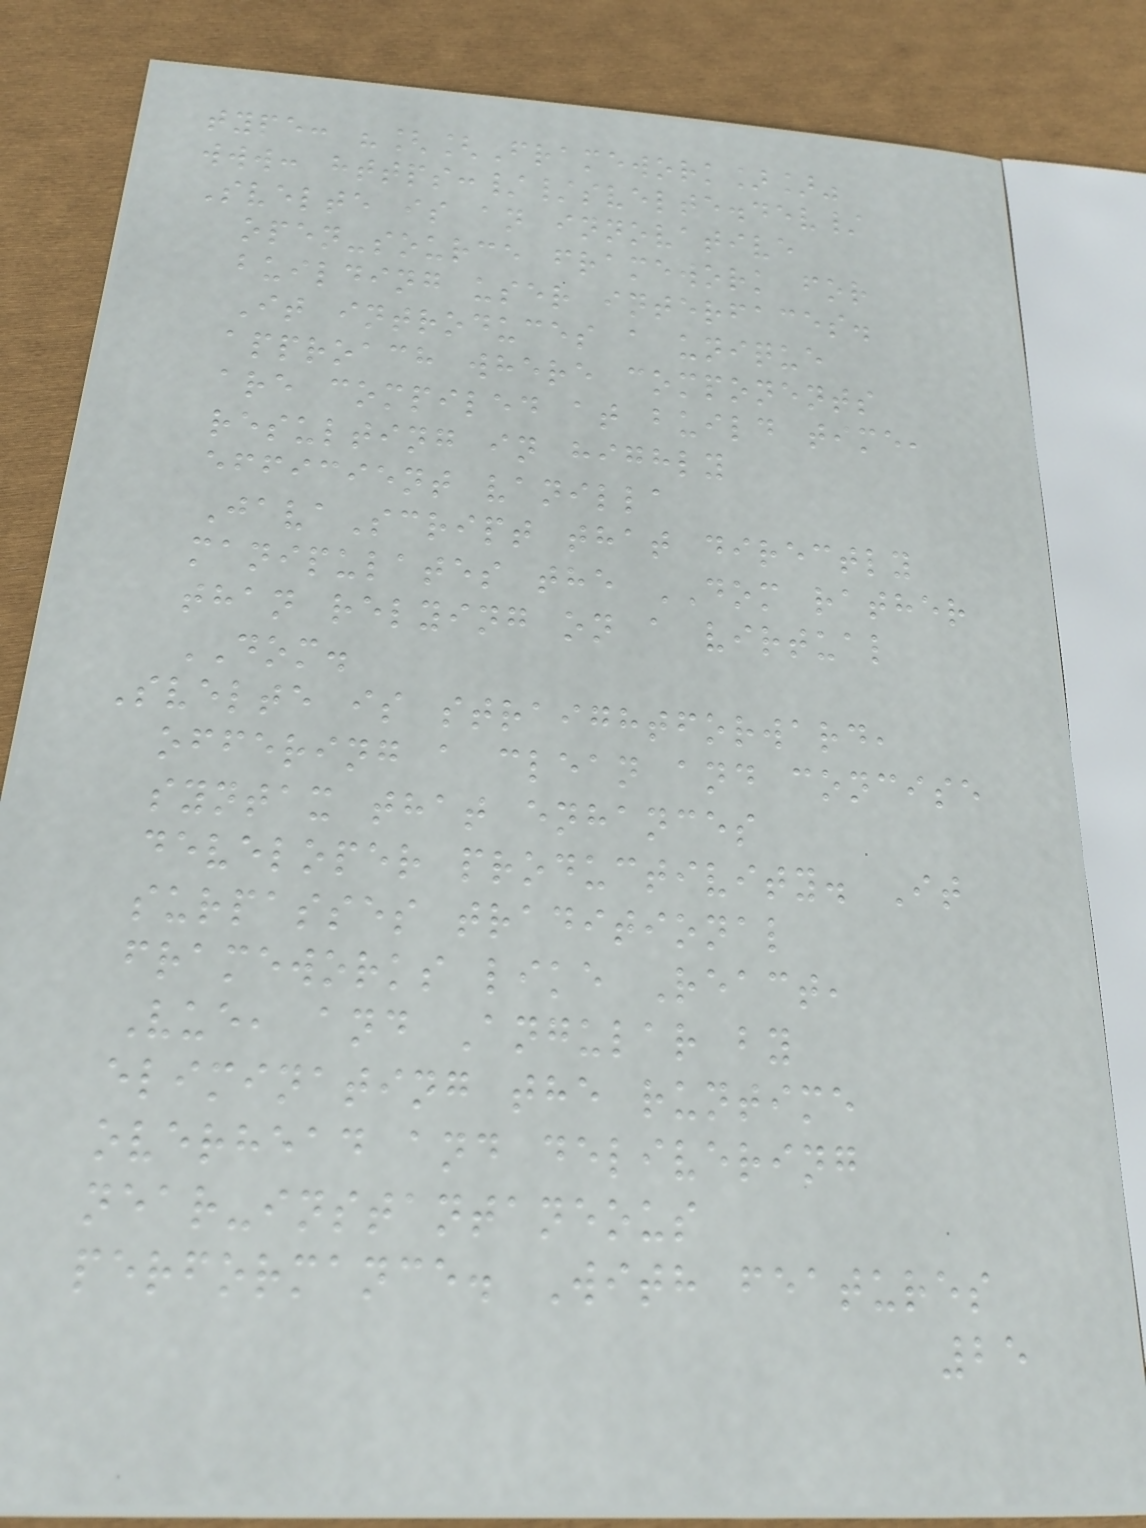type: "[[Framework]]"
www: https://svelte.dev/
Svelte is an innovative
open-source framework for
building user interfaces.
It introduces a unique
approach where components
are compiled at build time,
resulting in highly
efficient vanilla
JavaScript that directly
manipulates the DOM rather
than relying on a virtual
DOM.
Svelte is straightforward,
offering a clean and concise
syntax that enhances
developer productivity. It
surpasses traditional
frameworks like React,
Vue, and Angular by
eliminating the runtime
overhead and delivering
near-instantaneous
performance. With features
25
